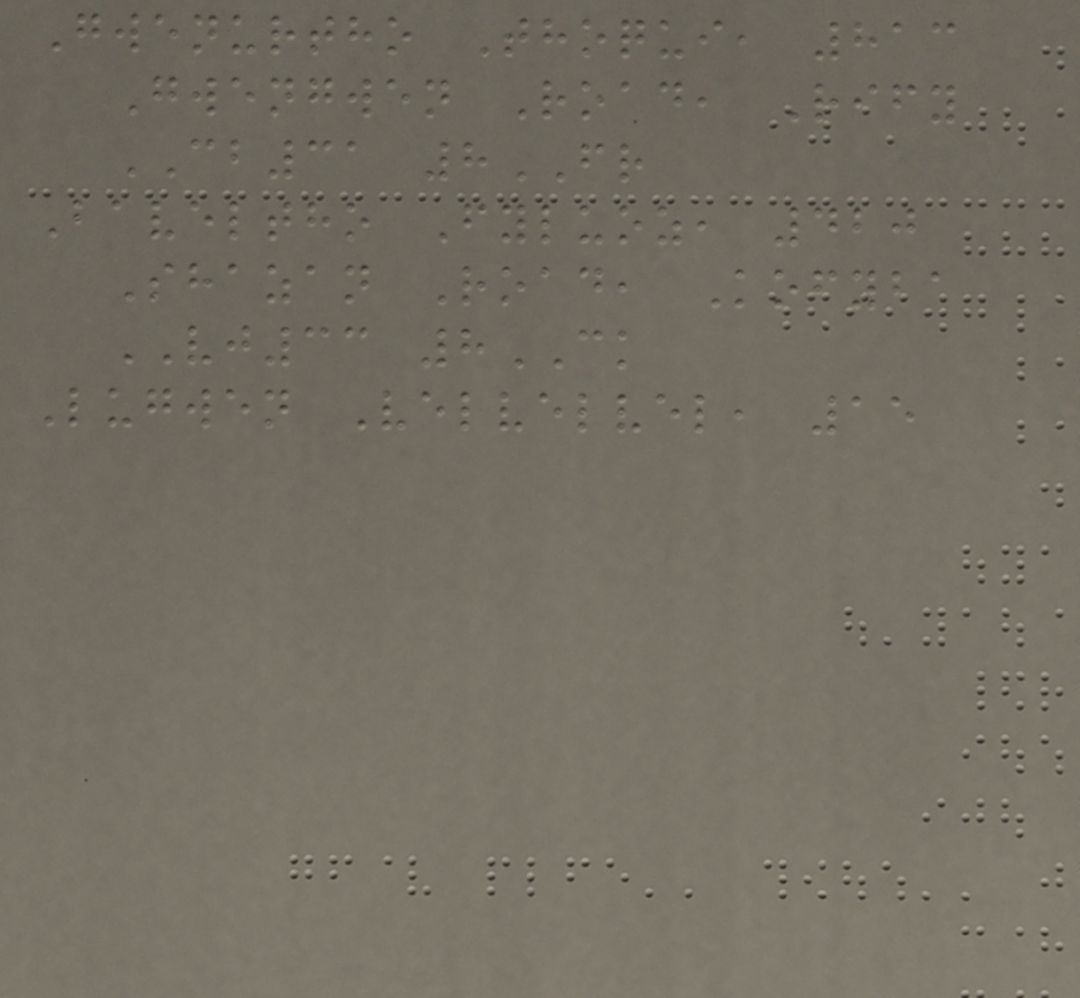Gwenurtho Thoqui, 813
Gwengwen Road, Rify
CB31 8FR
Baveltho Fyluoz, 420
Shazan Road, Kofyba
VJ33 8CK
Lugwen Velvelvel, 15
